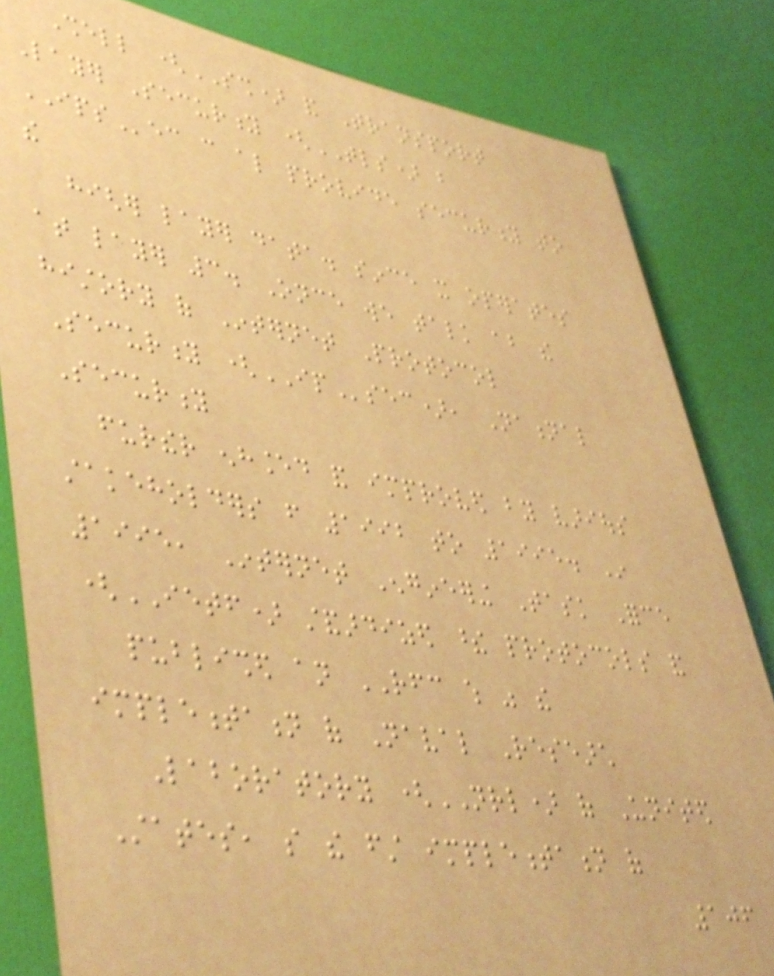Shell (SSH) and Transport
Layer Security (TLS) but
IPSec can also provide security to
the
higher layer data. since it operates
at layer 3. Once we talk about the
history of Internet Protocol
Security (IPsec), National
Security
further enhanced and improved by various
stakeholders from 1992 to 1995. In
1995, Internet Engineering Task Force
(IETF) standardized these protocols and
published an RFC which was the
implementation of Naval Research
Laboratory (NRL) of United
States, so the first implementation of
106
